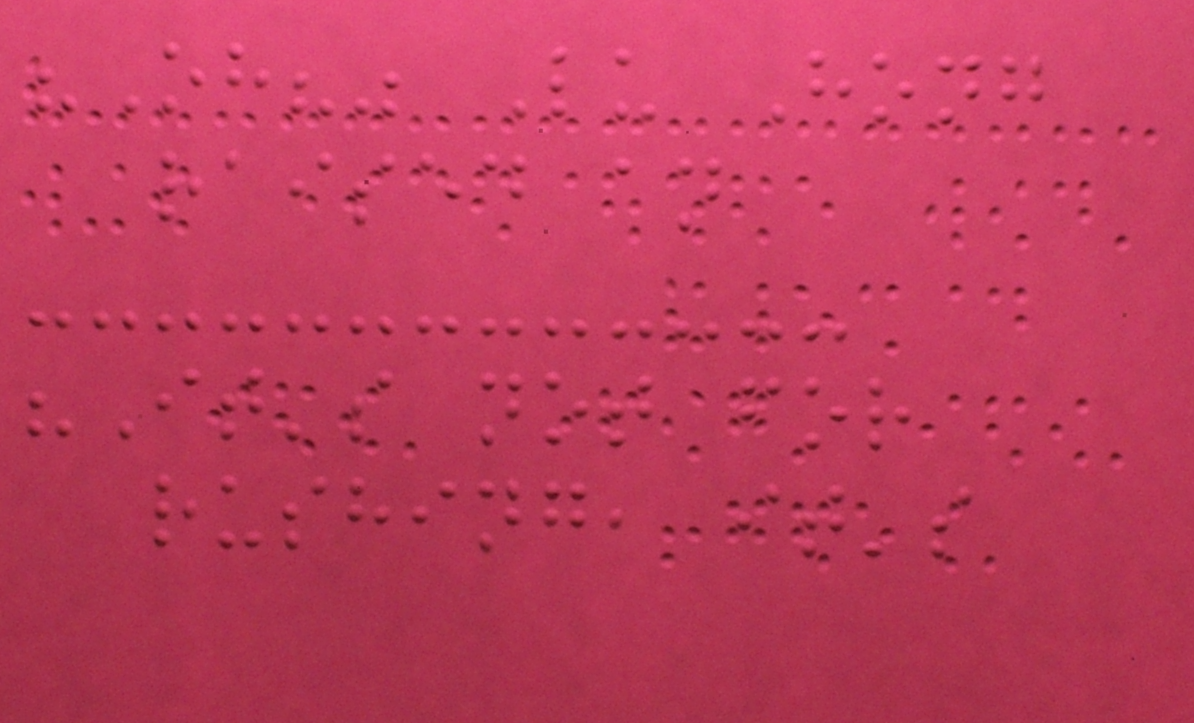"Oh?" Lu Hong
raised an
"It's not for
rushing, it's
